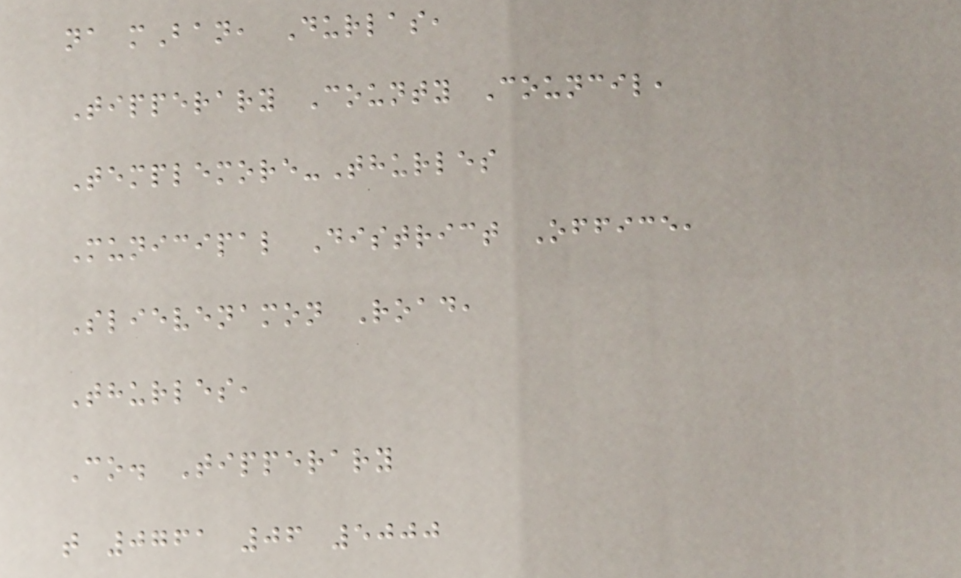na mBan, Durlas,
Tipperary County Council,
Templemore-Thurles
Municipal District Office,
Slievenamon Road,
Thurles,
Co. Tipperary
t 0761 06 5000
